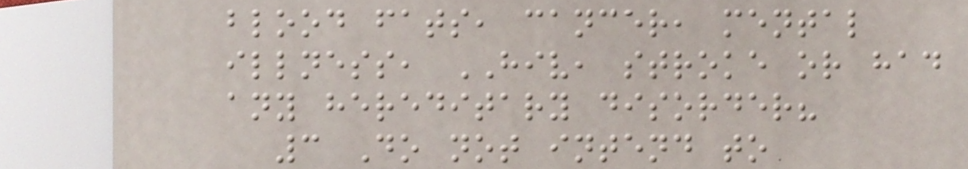blood fats, cancer, mental
illness, HIV, stroke or had
any hereditary disorder?
3 Do not intend to
